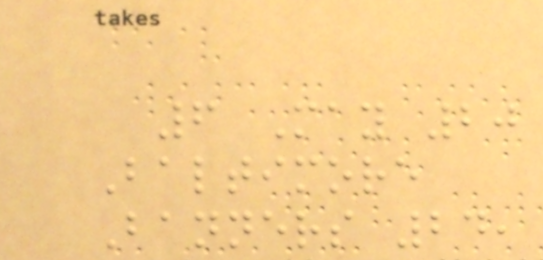6 May 20
Baltimore
Banners 24,
